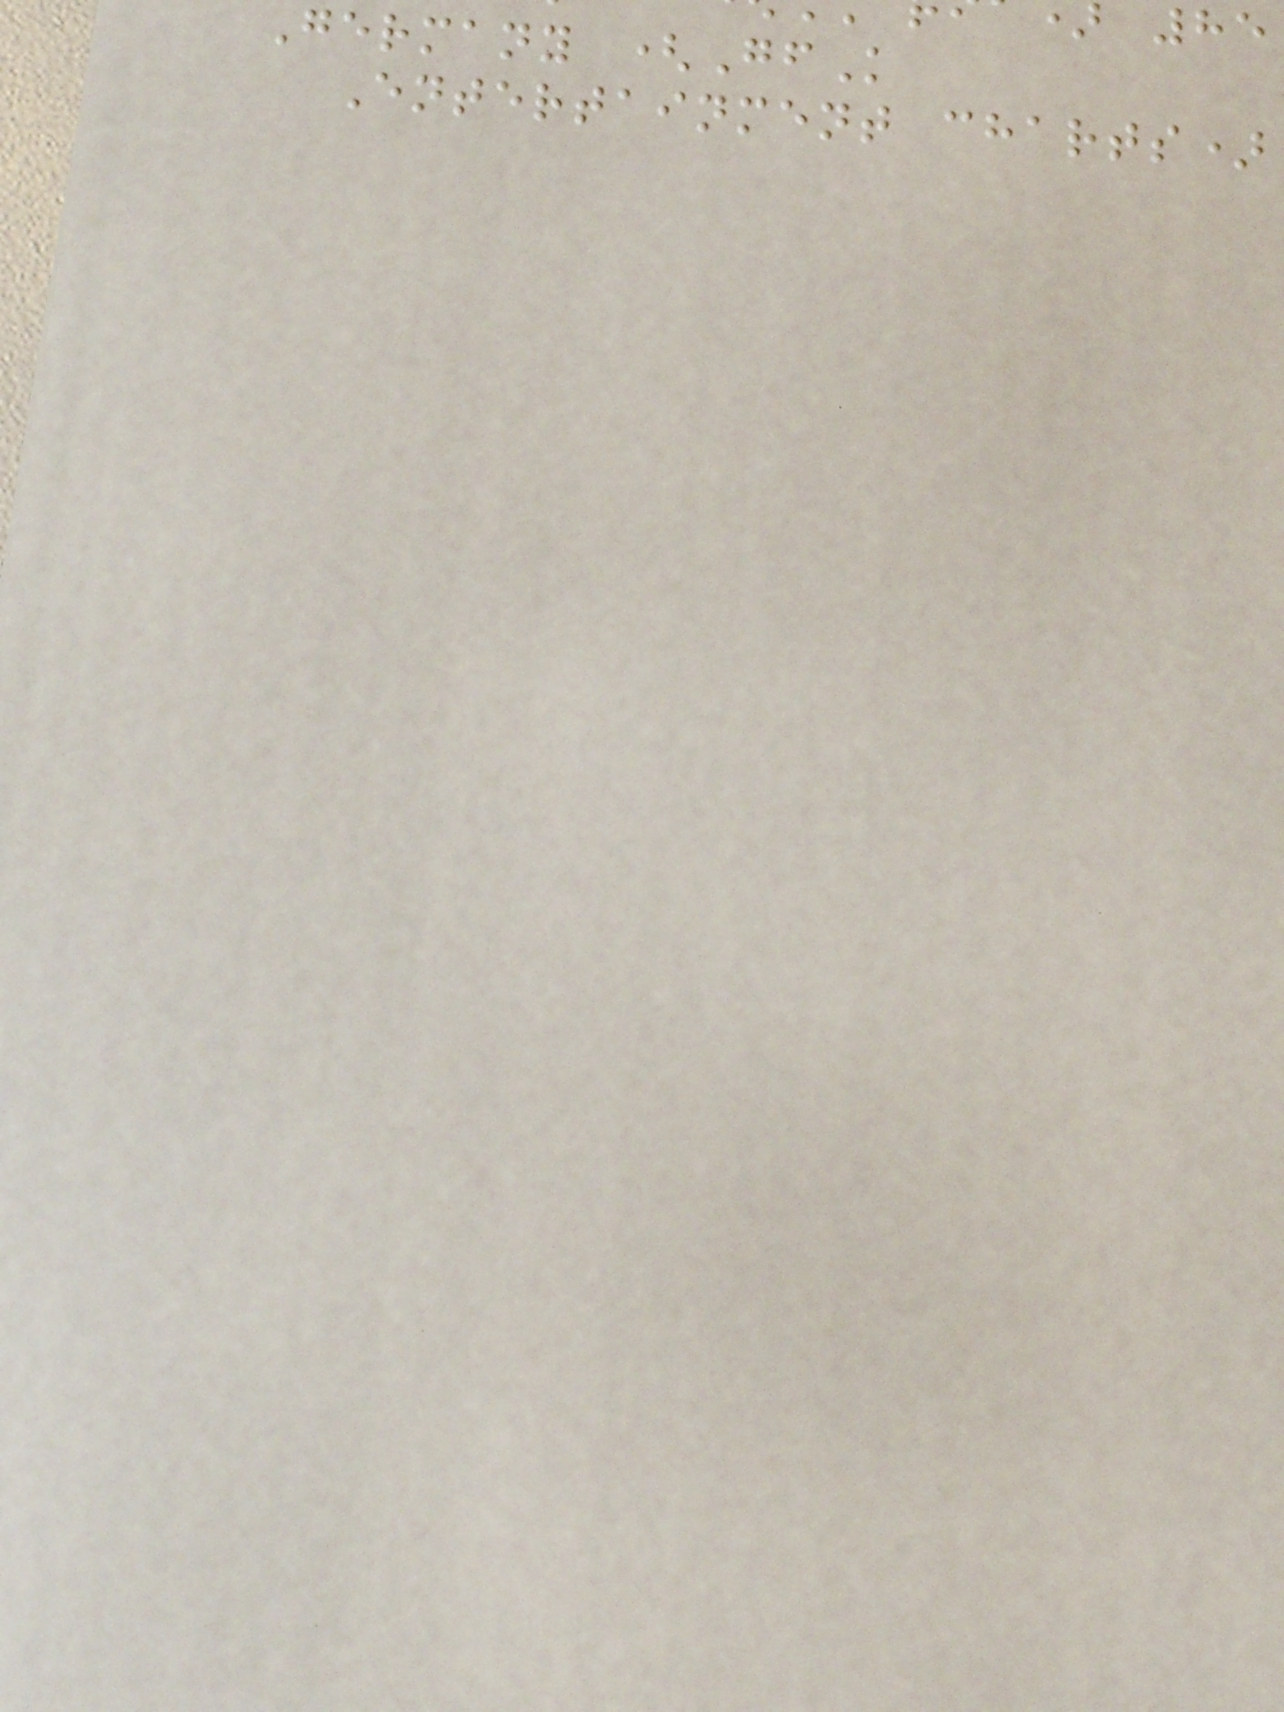Germany (GfK
Entertainment charts)
